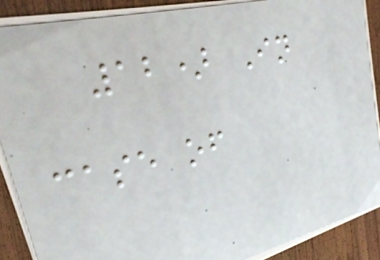12) In
case of
